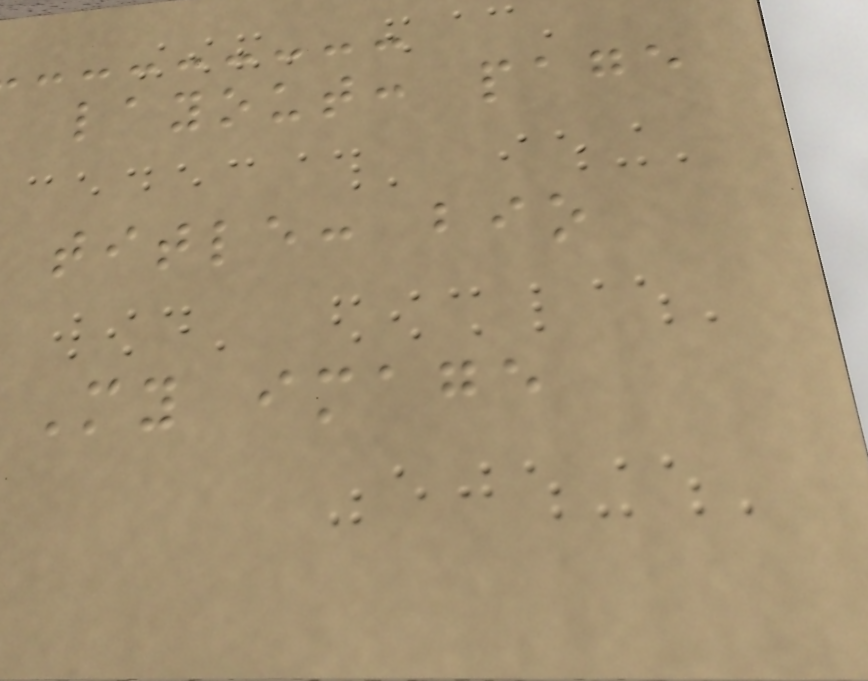layout: page
title: bio
My image
